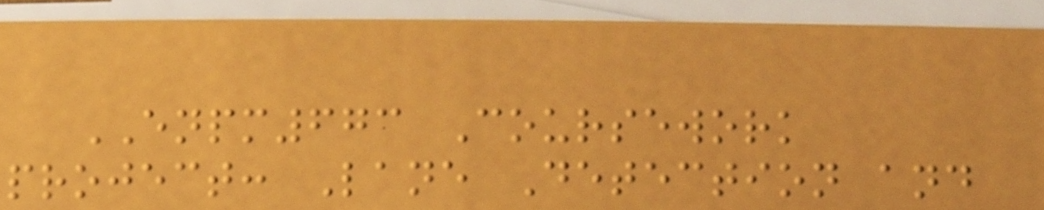ENPM673 Coursework
project: Lane Detection and
